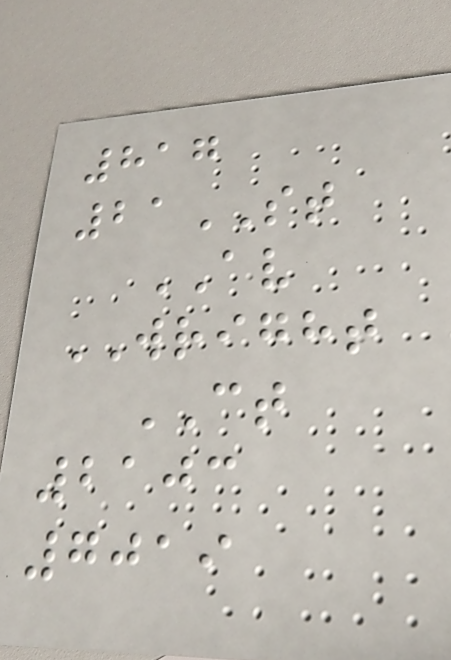817
21ST
AV
WRIGHT
CT
2103
7019
